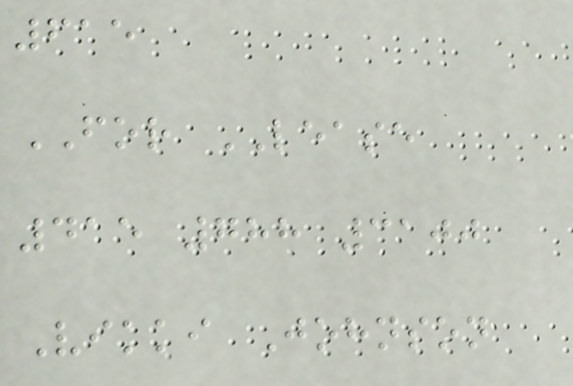615
FOR LEASE
415 788 3100
Vikki Johnson
